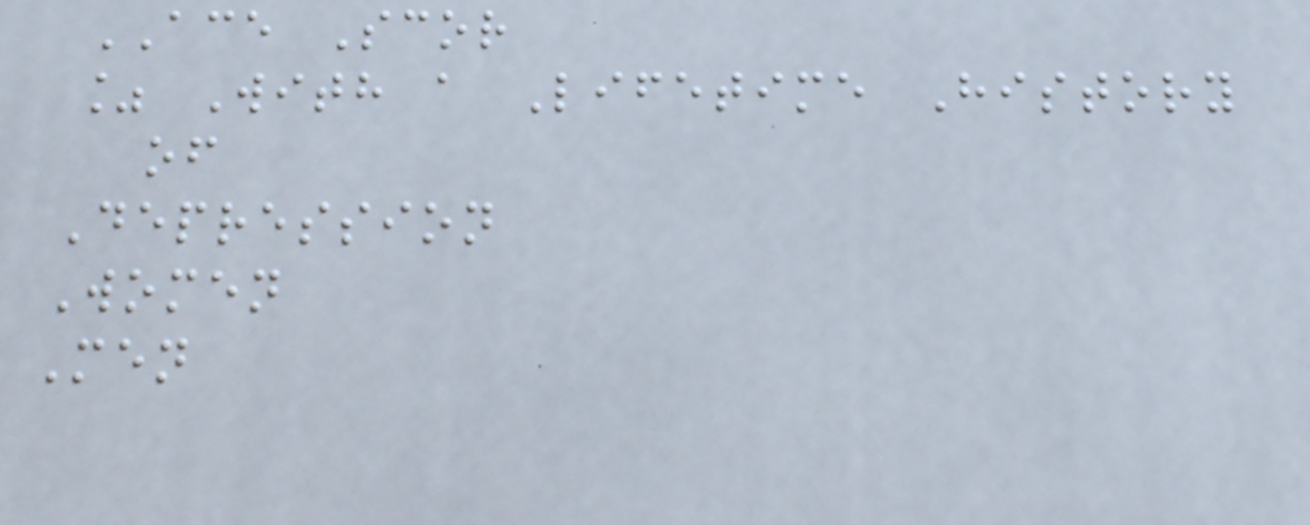ACE Scor
% With a Lifetime History
of
Depression
Women
Men
